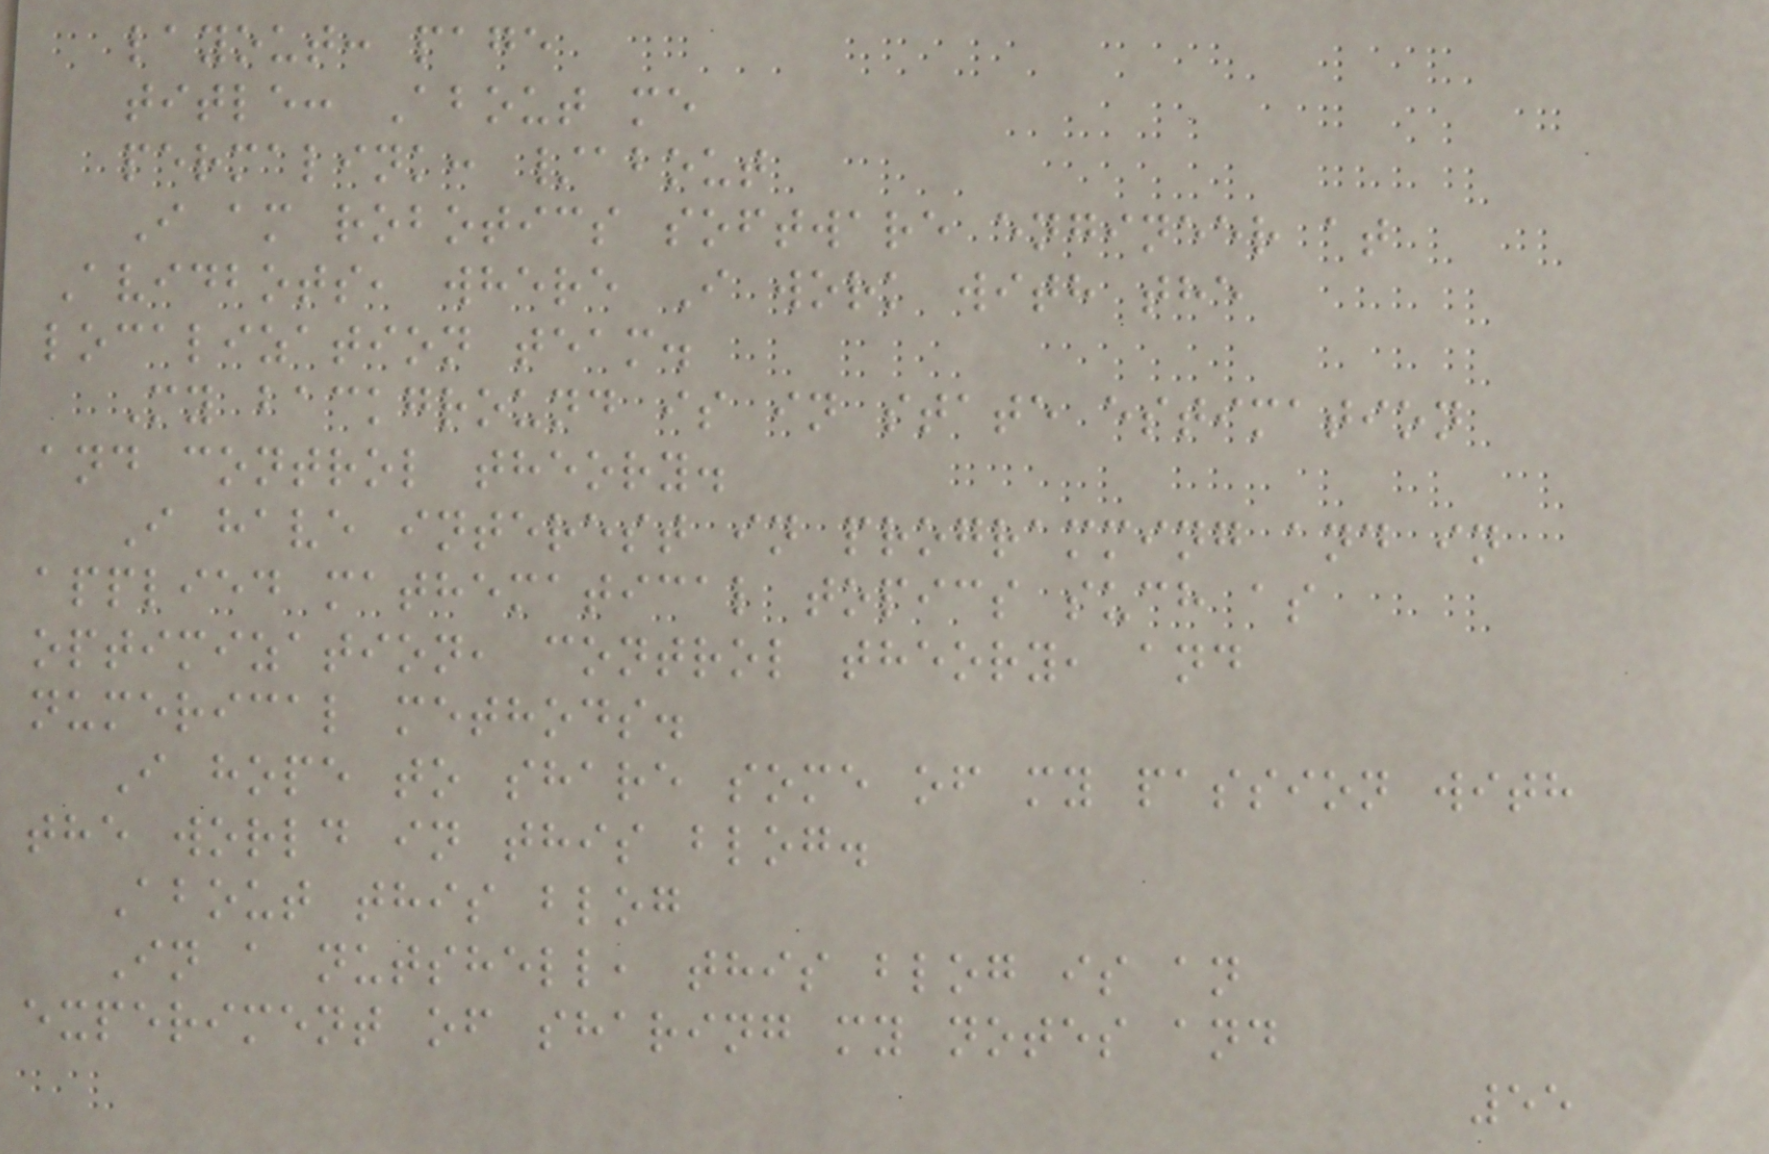layout: page
title: About me
permalink: /about
I am robotics software engineer at
Avidbots, where I work with the
localization team.
My background is in state estimation
and control theory.
I have interest in programming and in
applied mathematical topics such as
optimization, control theory, and
numerical methods.
I hope to share some of my passion with
the world in this blog.
About this blog
In a nutshell, this blog is an
experiment of sharing my notes and
55
